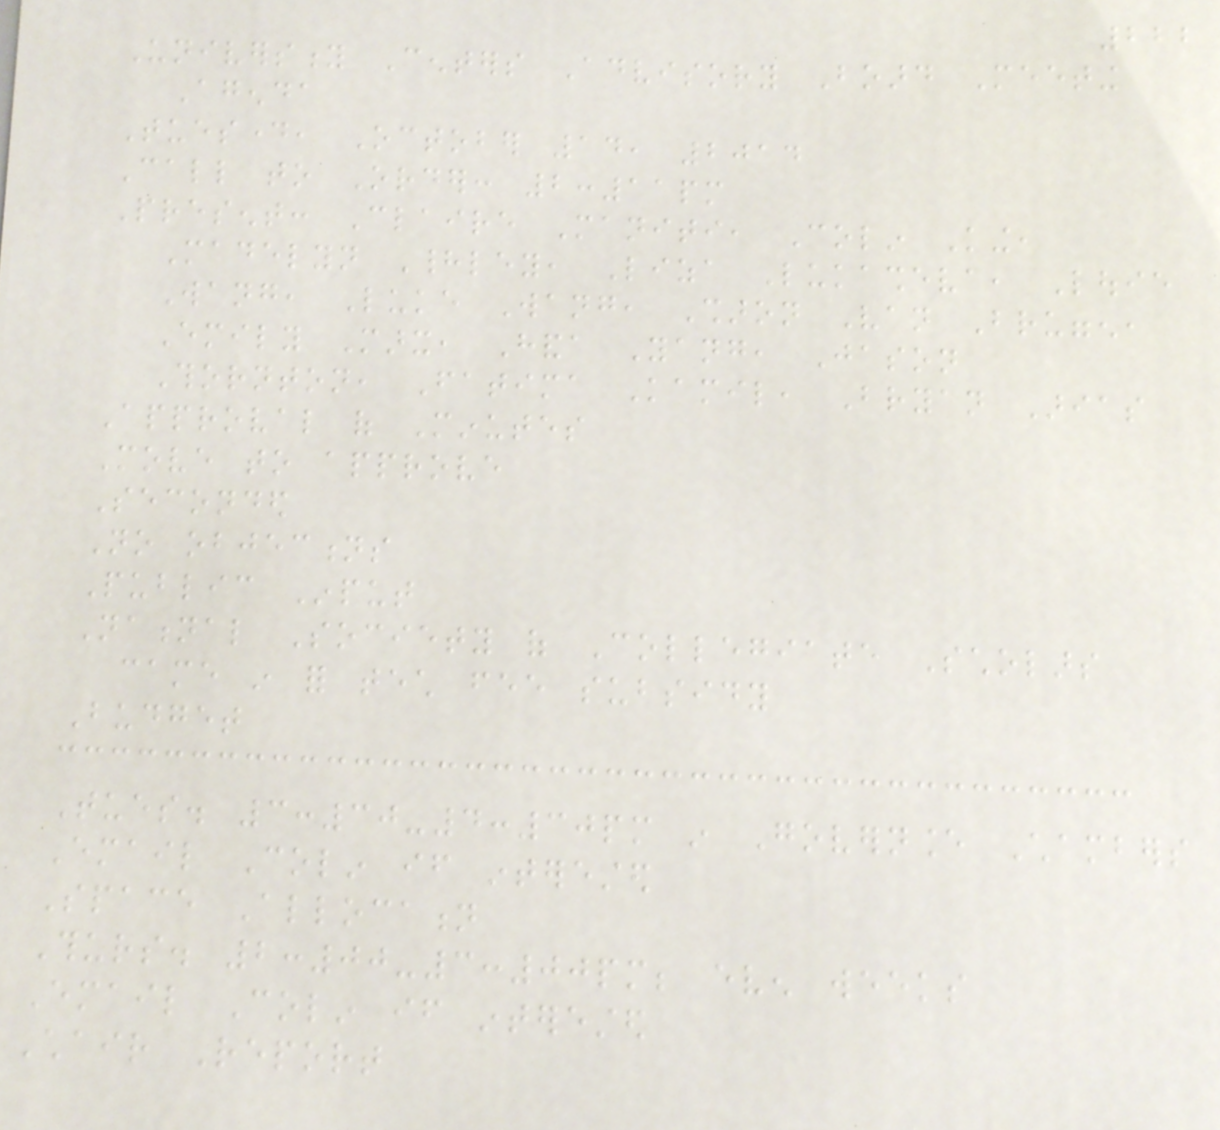222
University Centers Advisory Board Meeting
Agenda
Tuesday, October 14, 2014
Call to Order: 2:11pm
Present: Claire Maniti, Colin King,
Madelyn Hadley, Liza Lukasheva, Louie
Wang, Luke Wang, Sharon Van Bruggen,
Emily Marx, Handa Yang, Jason
Thornton, Fatima Kamil, Bryan Arias
Approval of Minutes
Move to approve
Seconded
No objections
Public Input
National Society of Collegiate Scholars
came in for tech fee subsidy
Budget
Tues. 3:30-4:30pm in Governance Chambers
Email Colin if interested
Space Allocation
Thurs. 2:00-3:00pm; even weeks
Email Colin if interested
Chair Report
